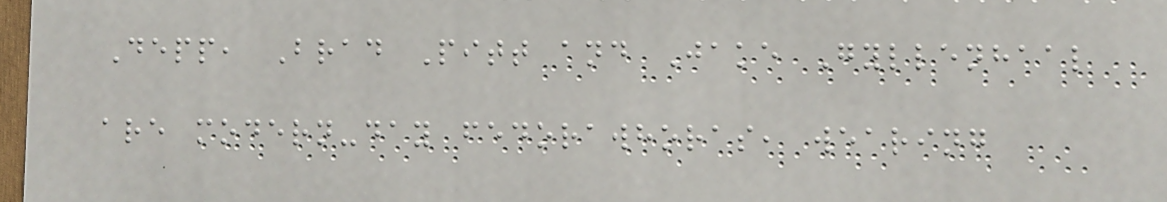Depp, Brad Pitt and Jake Gyllenhaal
are modern-day fedorawhoras, wearing
